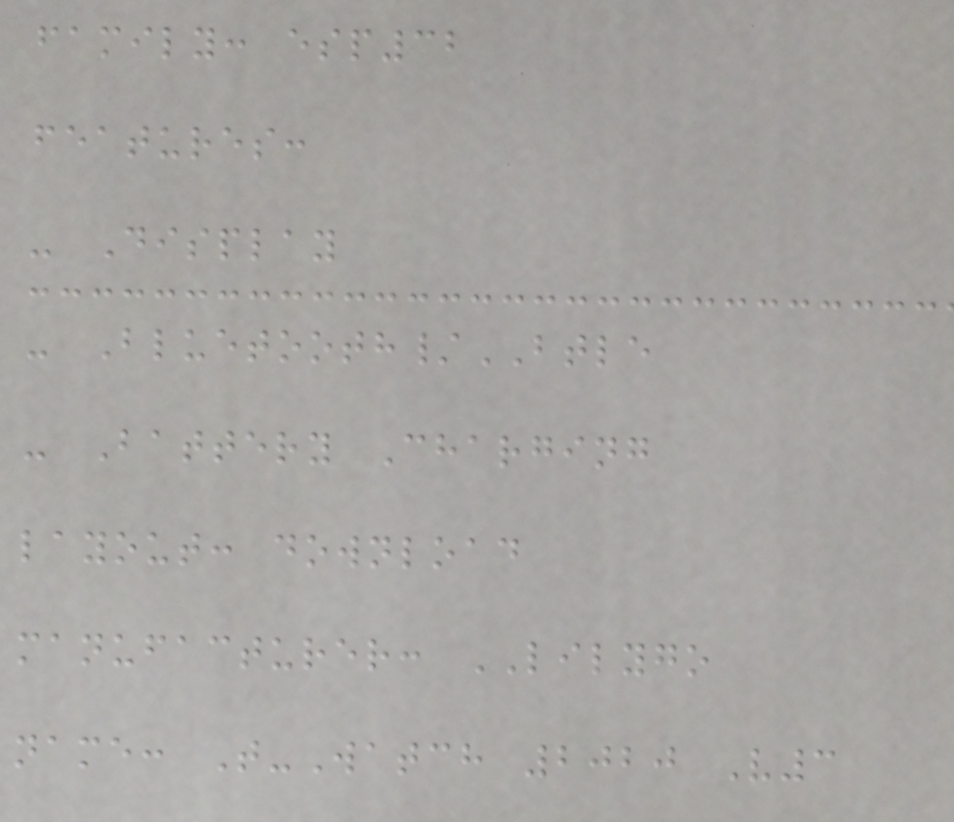family: esp32
features:
- Display
- Bluetooth/BTLE
- Battery Charging
layout: download
manufacturer: LILYGO
name: T-Watch 2020 V3
